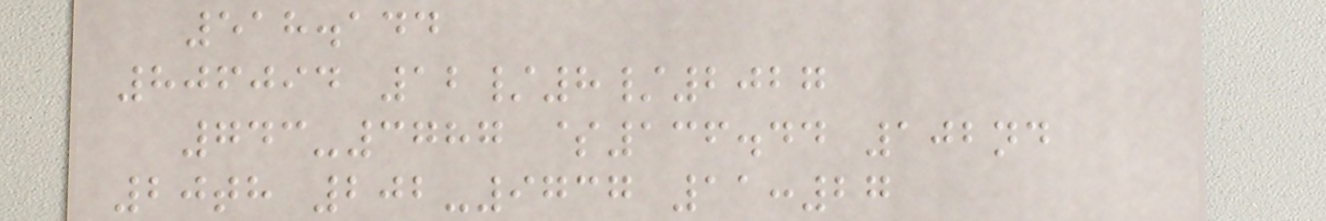518.144
806094 12/8/2027
743-3787 $136.44 102nd
20th 202-9737 11:27
